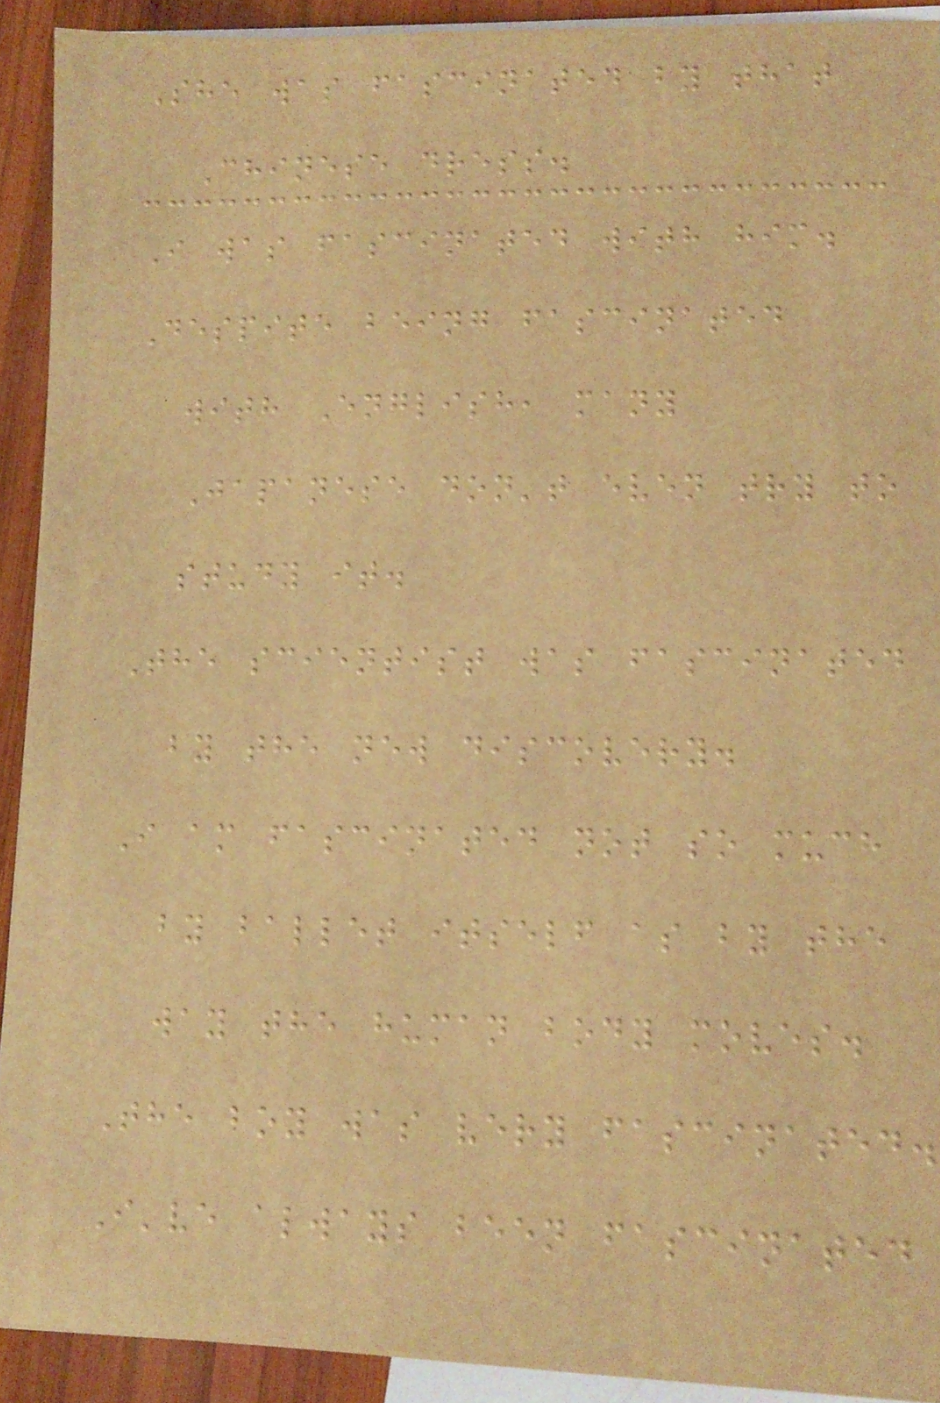She was fascinated by that
Chinese dress.
I was fascinated with him.
Despite being fascinated
with English, many
Japanese don't even try to
study it.
The scientist was fascinated
by the new discovery.
I am fascinated not so much
by ballet itself as by the
way the human body moves.
The boy was very fascinated.
I've always been fascinated
